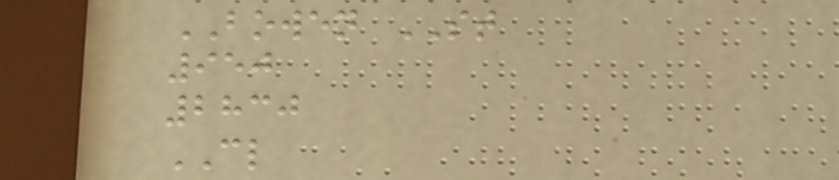BOWEN ST
950
2830
CL
